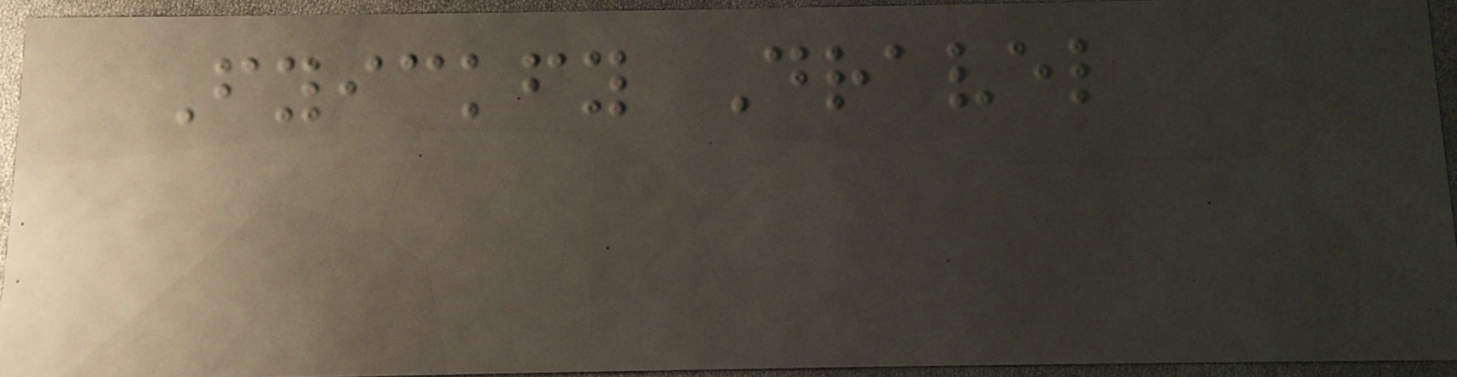Fyickfy Dravel
